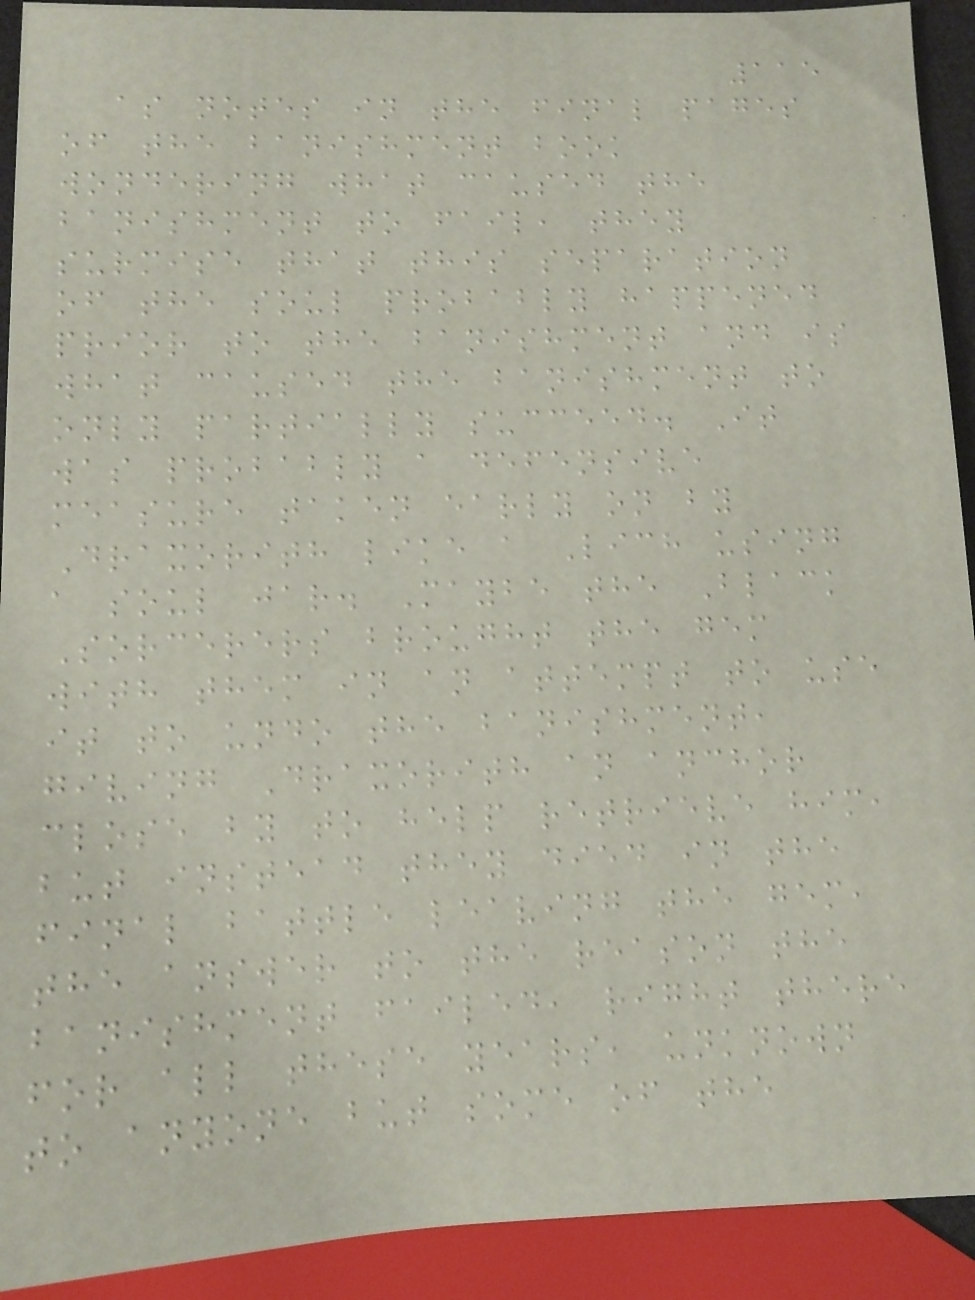115
as notes in the final pages
of the banishment book
wondering what caused the
banishment to fail, they
surmise that this separation
of the soul probably happened
prior to the banishment and is
what caused the banishment to
only partially succeed. It
was probably a defensive
measure taken early on by
Draxorith like a Lich using
a soul jar. Maybe the Black
Sorcerers brought the gem
with them in an attempt to use
it to undo the banishment,
giving Draxorith an anchor
close by to help retrieve him,
but instead they died in the
final battle leaving the gem,
the answer to the reason the
banishment failed, right there
for all these years, unknown
to anyone but some of the
